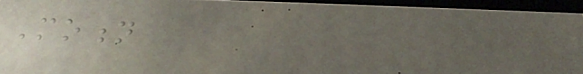Motion
